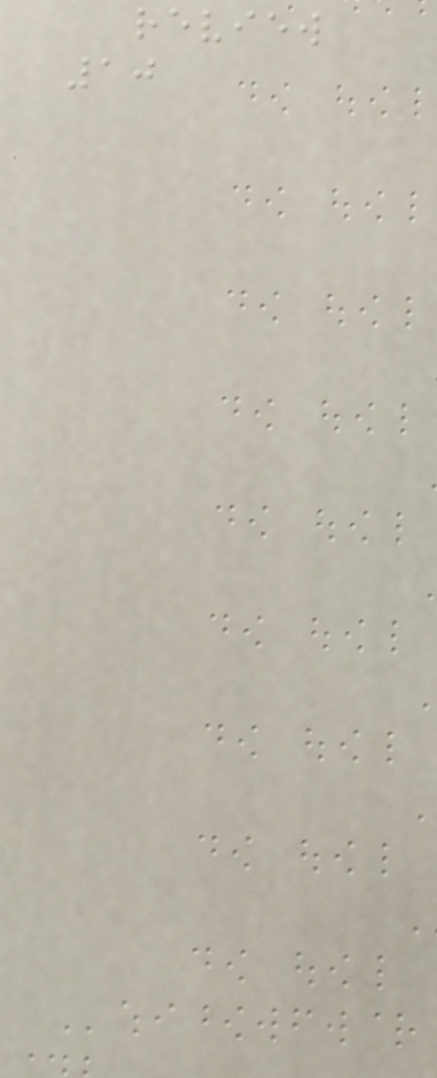review
10
